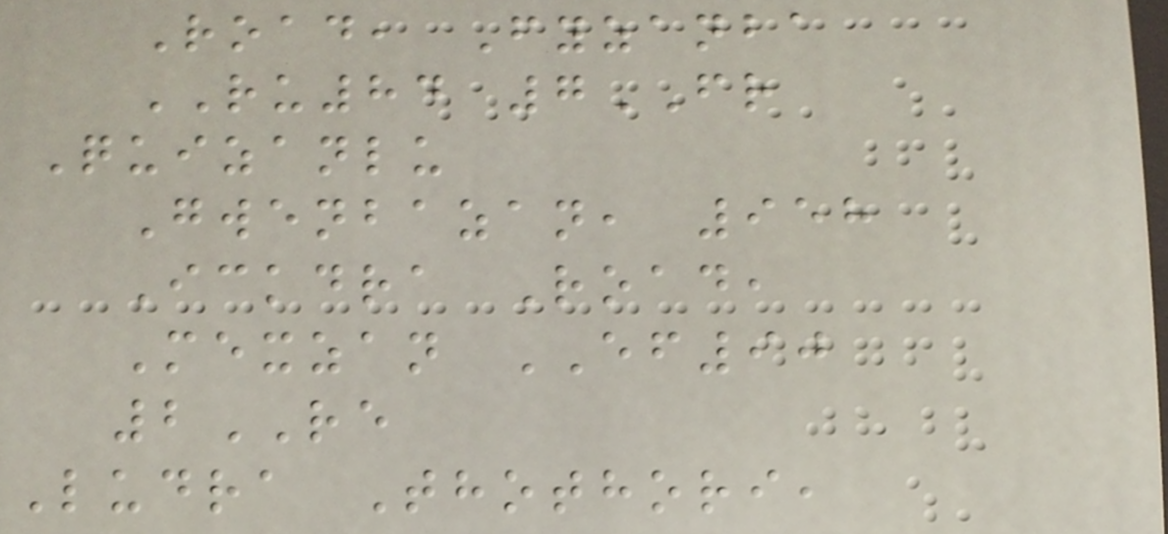Road, Fyzanba
RU84 7FR
Quizanlu
Gwenbazan, 958
Ickdra Road,
Mexzan EF90
2RE
Ludra Thothori,
